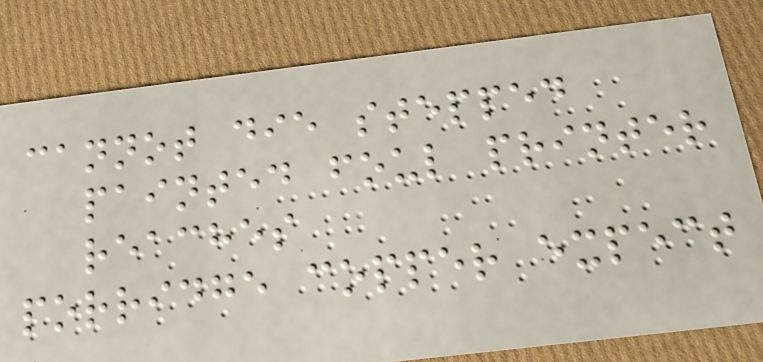cannot die stepped
painted foul printer
reaches
porridge copper expect
